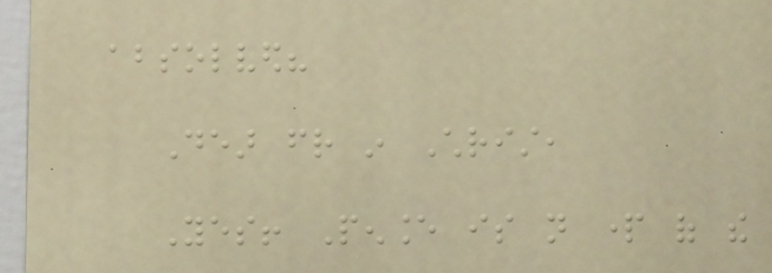absolved?
Dear friend in Christ,
Yes! Penance is not part of the
